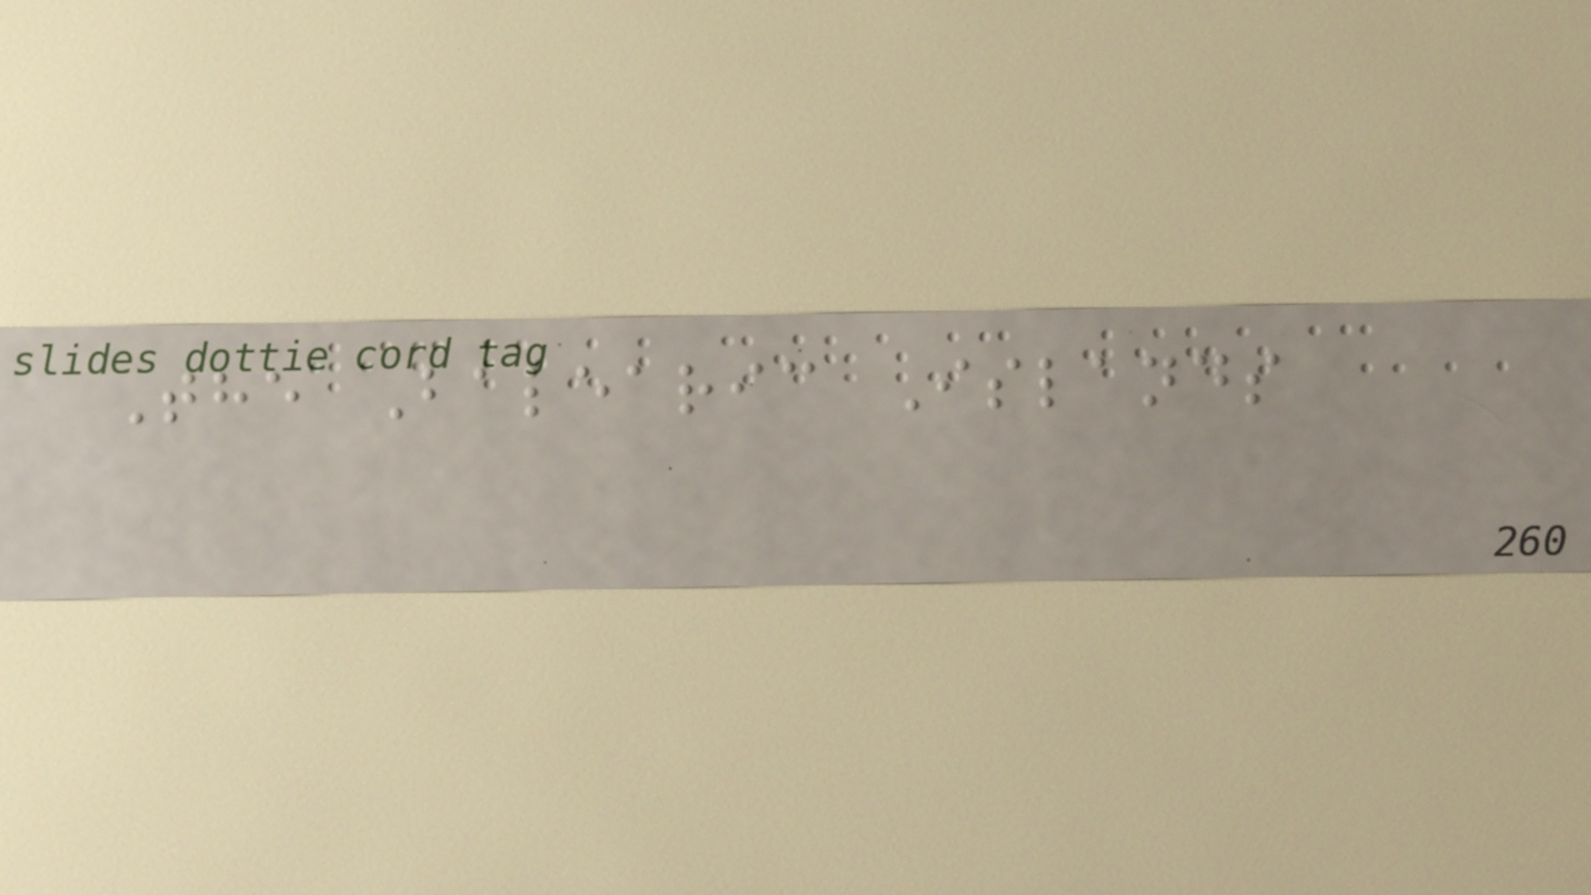The Balearic Islands
